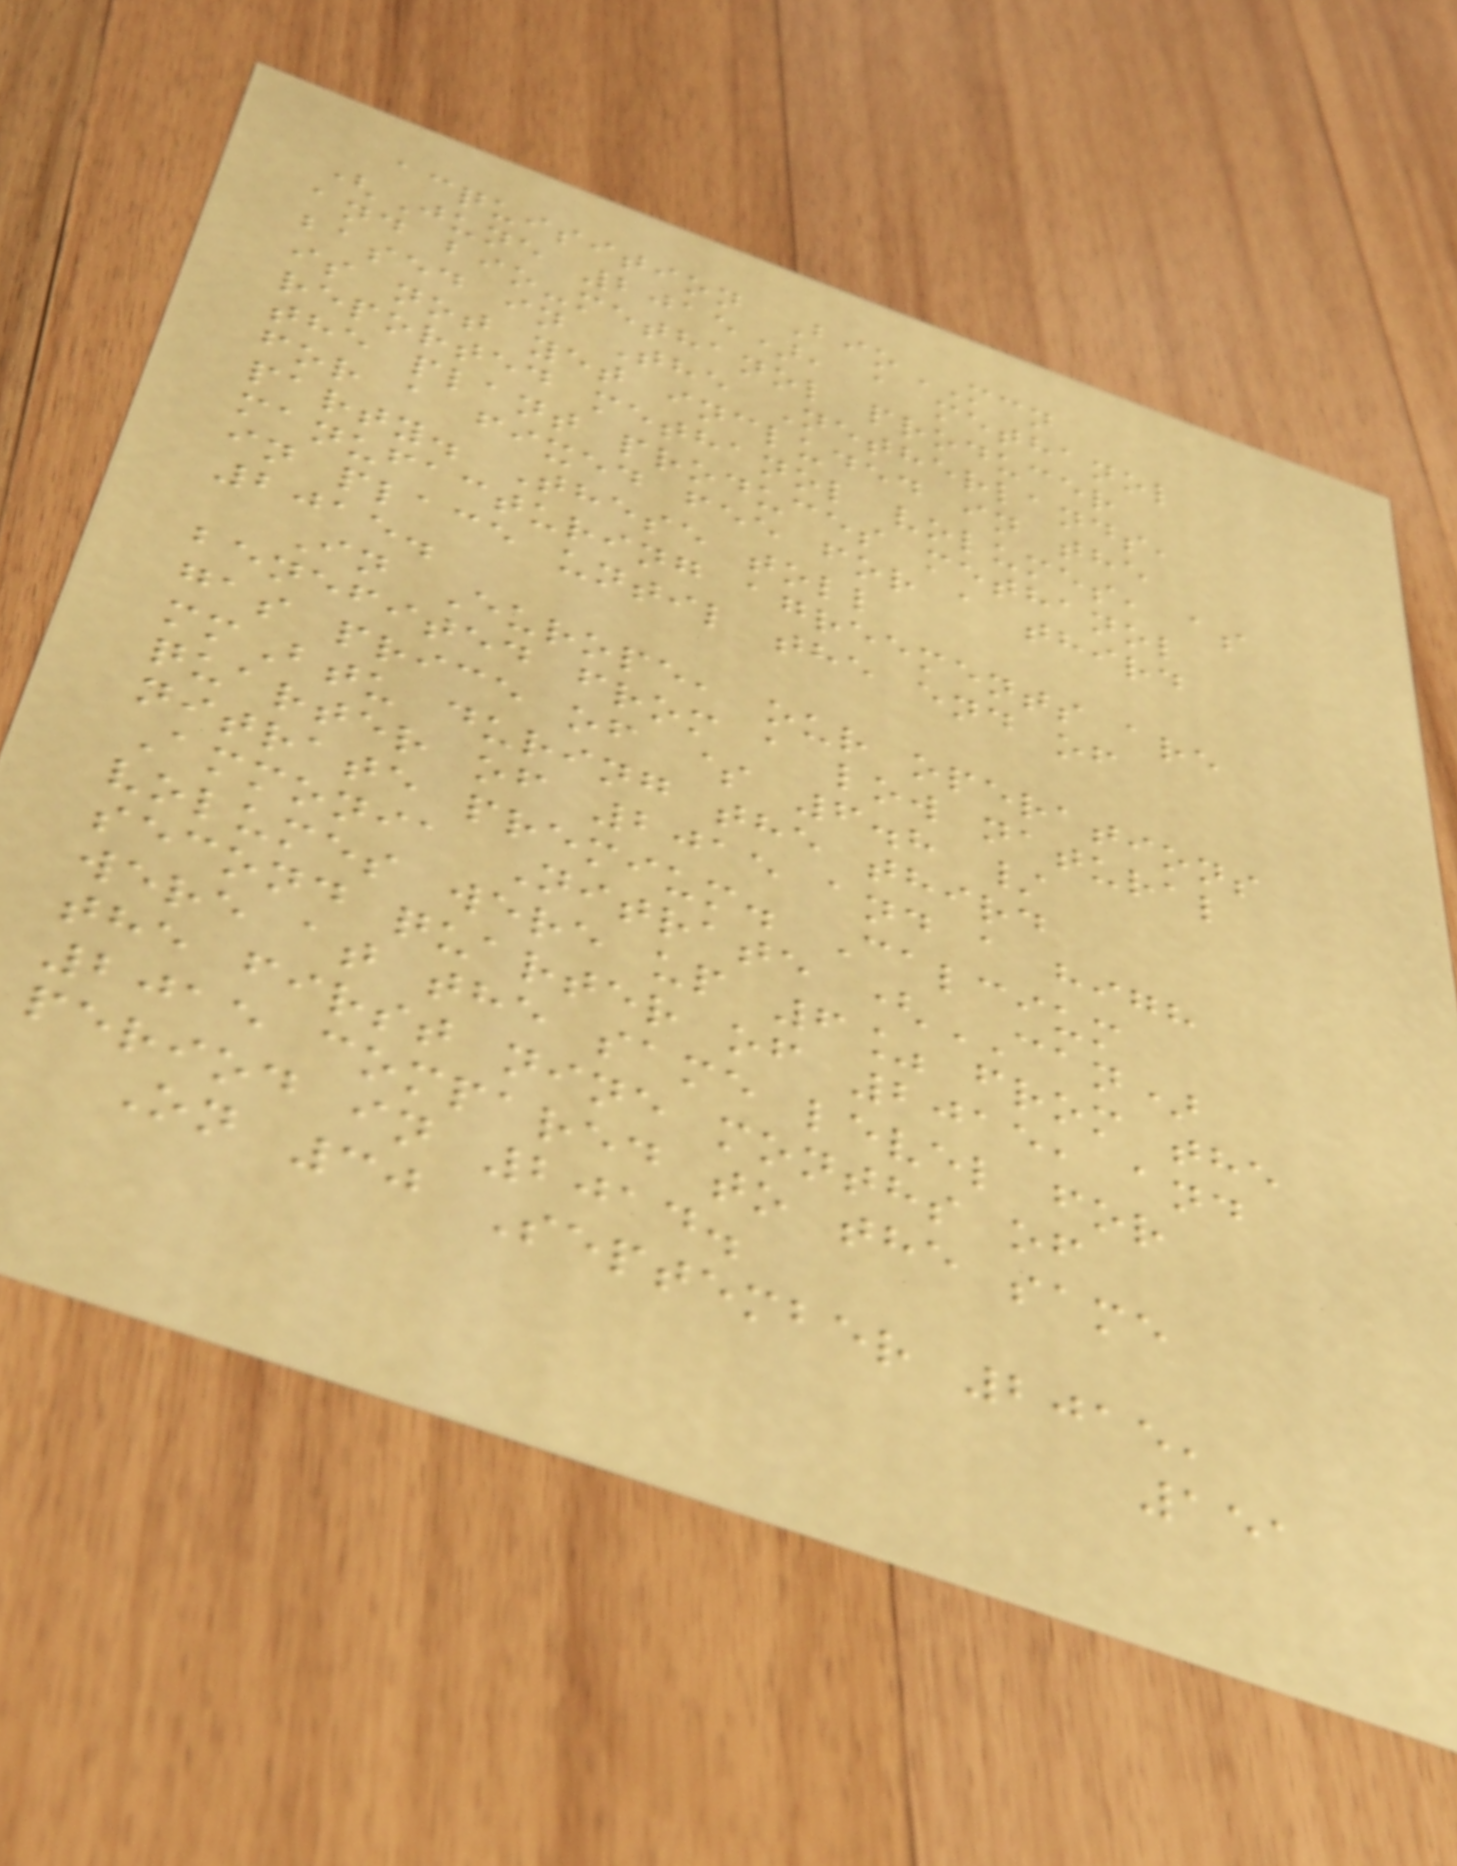acquisition BioMCN
(June 2015), a methanol
and bio-methanol producer
based in The Netherlands,
is not yet included in the
reported methanol volumes, as
the plant produces methanol
for a fixed fee for a third
party. These toll
manufacturing agreements are
in place until the end of
2015.
In Europe, our operations
benefited from a low natural
gas price of $ 6.8 /
mmBtu during the third
quarter of 2015 and a high
nitrate premium. Calcium
Ammonia Nitrate (CAN)
volumes were up 6% from the
second quarter of 2015, and
were at the same level for
the first nine months of
2015 compared to the same
period in 2014.
On 30 September 2015,
151
